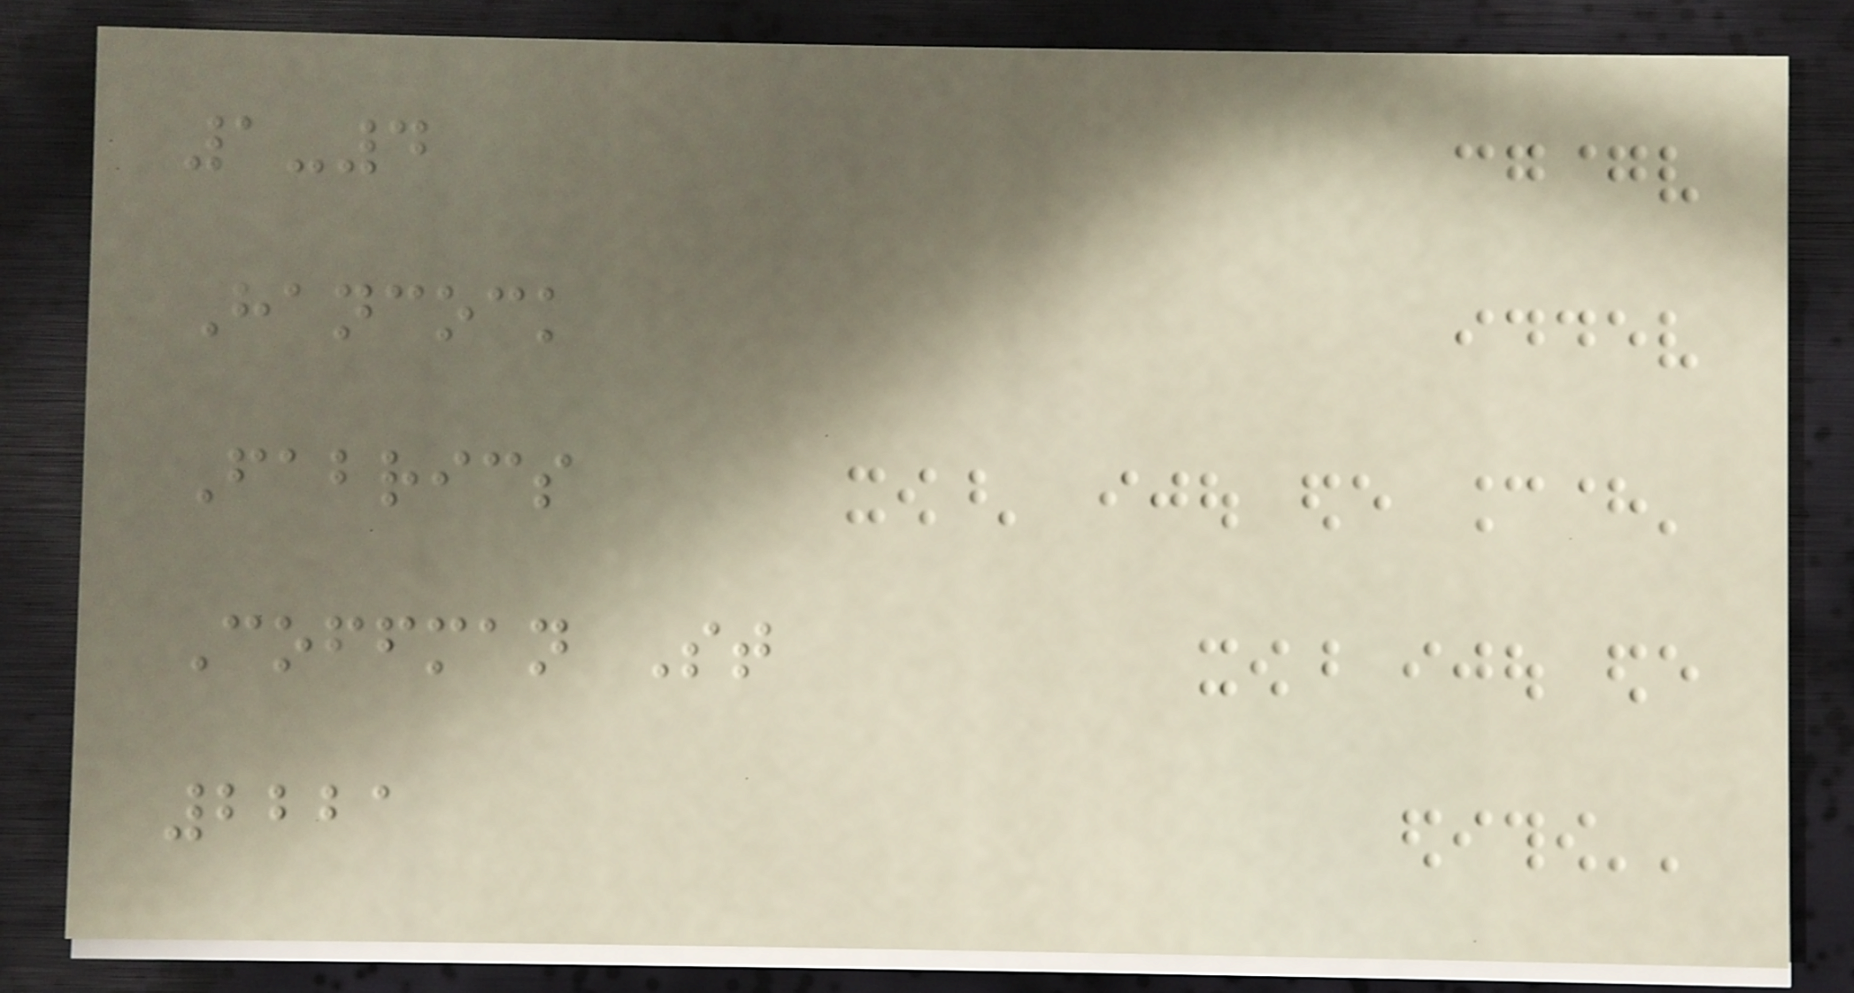1-4
Hancock
Fabrics
Coffman St
2221
